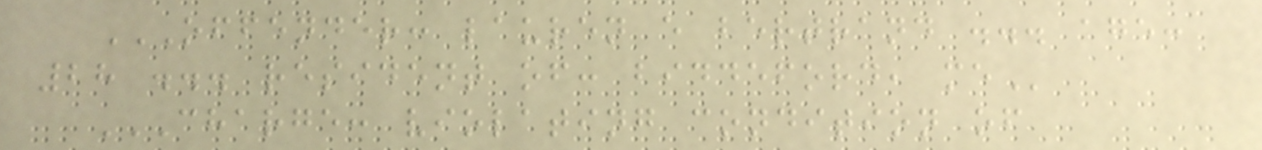OFFENDER: LAUREN E BERTRAND ... AGE:
28 ... RESIDENT OF: BIDDEFORD, ME
CHARGE: VIOLATING CONDITION OF
